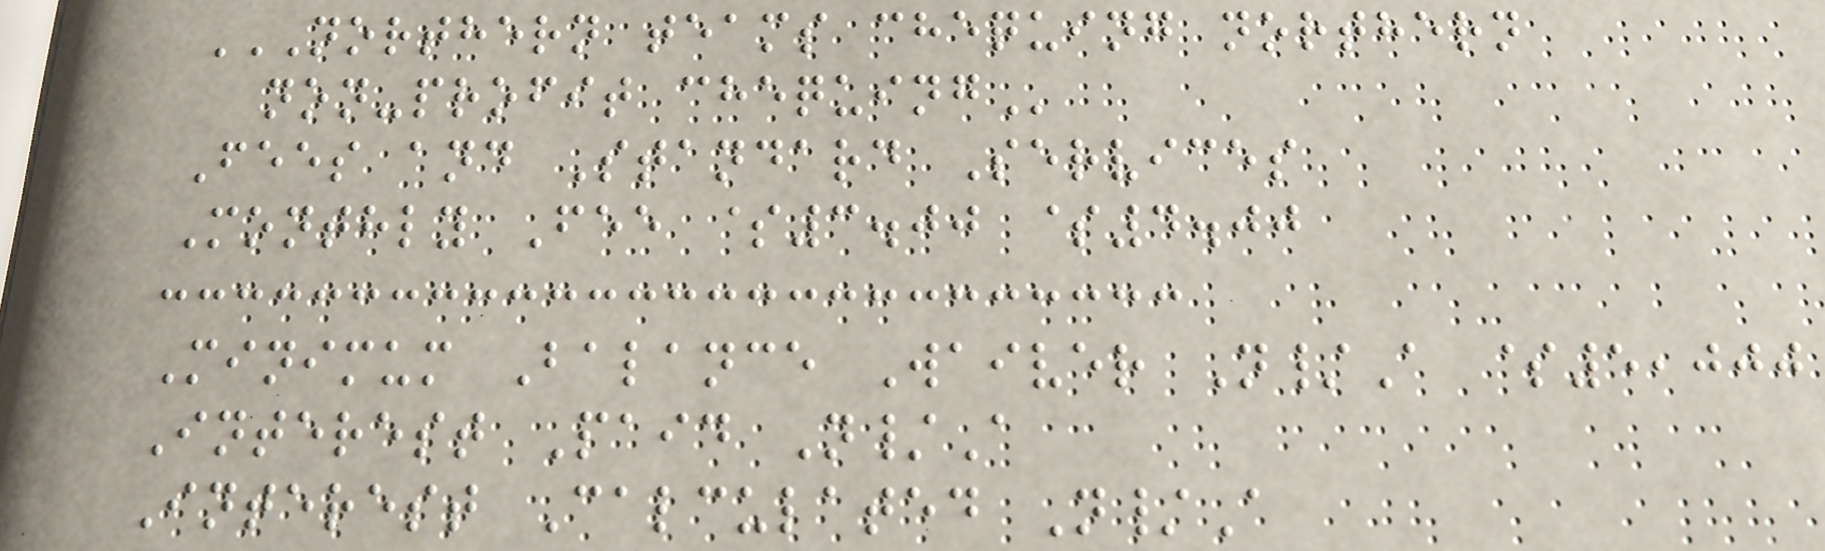NORTHERN TEAMS CHEQUING NORTHERN
NON-PROFIT CHEQUING
Fees and Standard Services
Monthly Fee $3.00 $4.00
Minimum Balance Waiver N/A $5,000
Interest Paid N/A
Interest Calculated N/A
